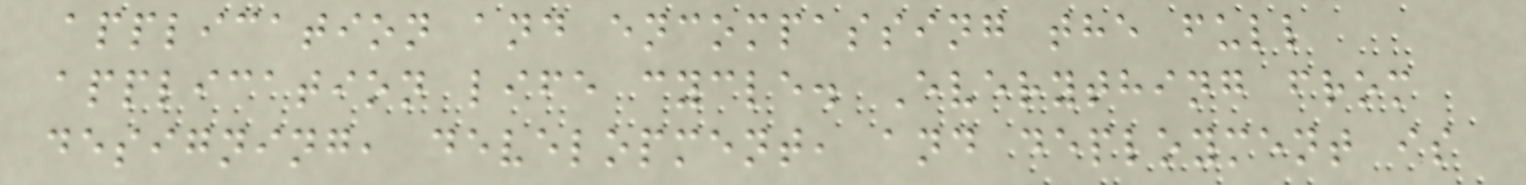application and encompassing the full
application life cycle. Everything from
designing, development, and deployment is
